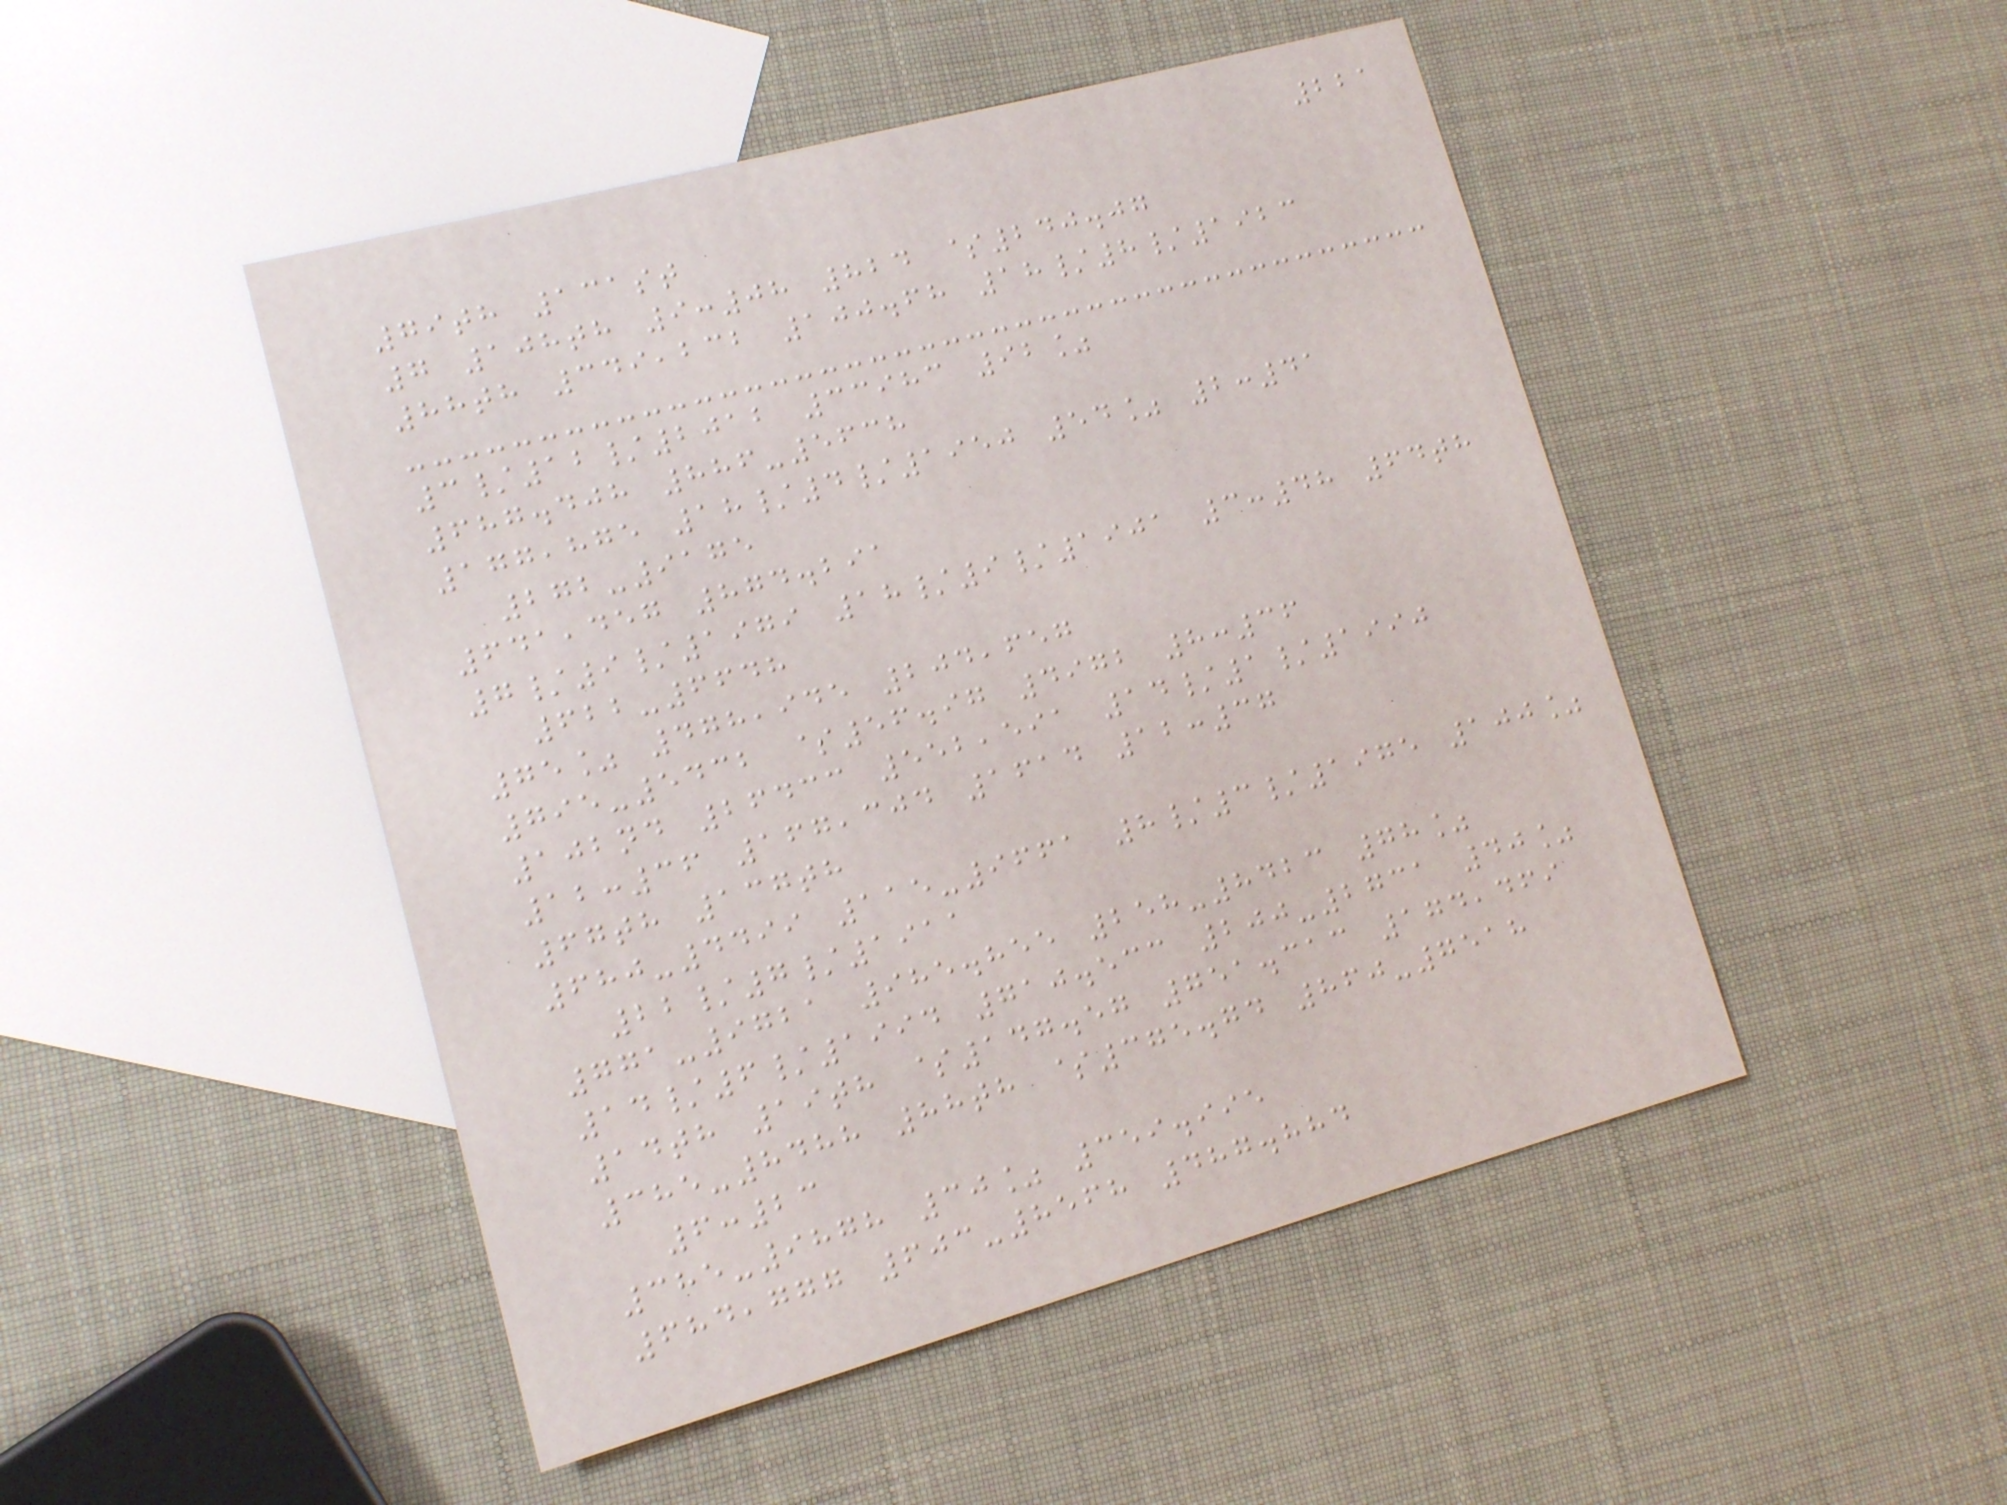221
79th 131st
7 108th 9:08 824 $240.07
88th 349,232 100.68 18/8/1923
3/12/2012 33983 92%
687.408 886-5638
177,875 18/4/1950 54% 2:41
272-9175
641,457 874.291
7/9/1979 18/9/1901 3:48 64th
622-6648
75% 478,945 204,657
795-5432 $56.97 4972 8:36
102nd 26433 552,591 14/1/1990
12:36 167,304 1614 12:37
67th 137th
680-4499 115-9661 8/3/1975 100%
22/7/1911
771-9721 985.855 258-8423 78%
14/6/1994 710.533 200-2731 40%
14th 19th $147.57 751.313 174,469
385-8488 88th $375.74 860-7518
6:23
385-9878 30% 359.995
684,777 603-8568 487.884
